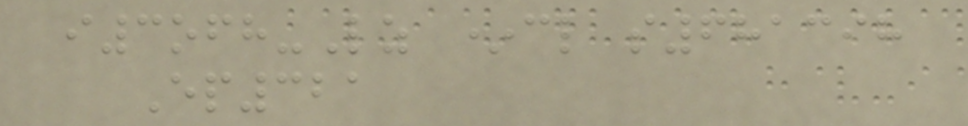i3ofh-Lz *cl s681398
Ep321
